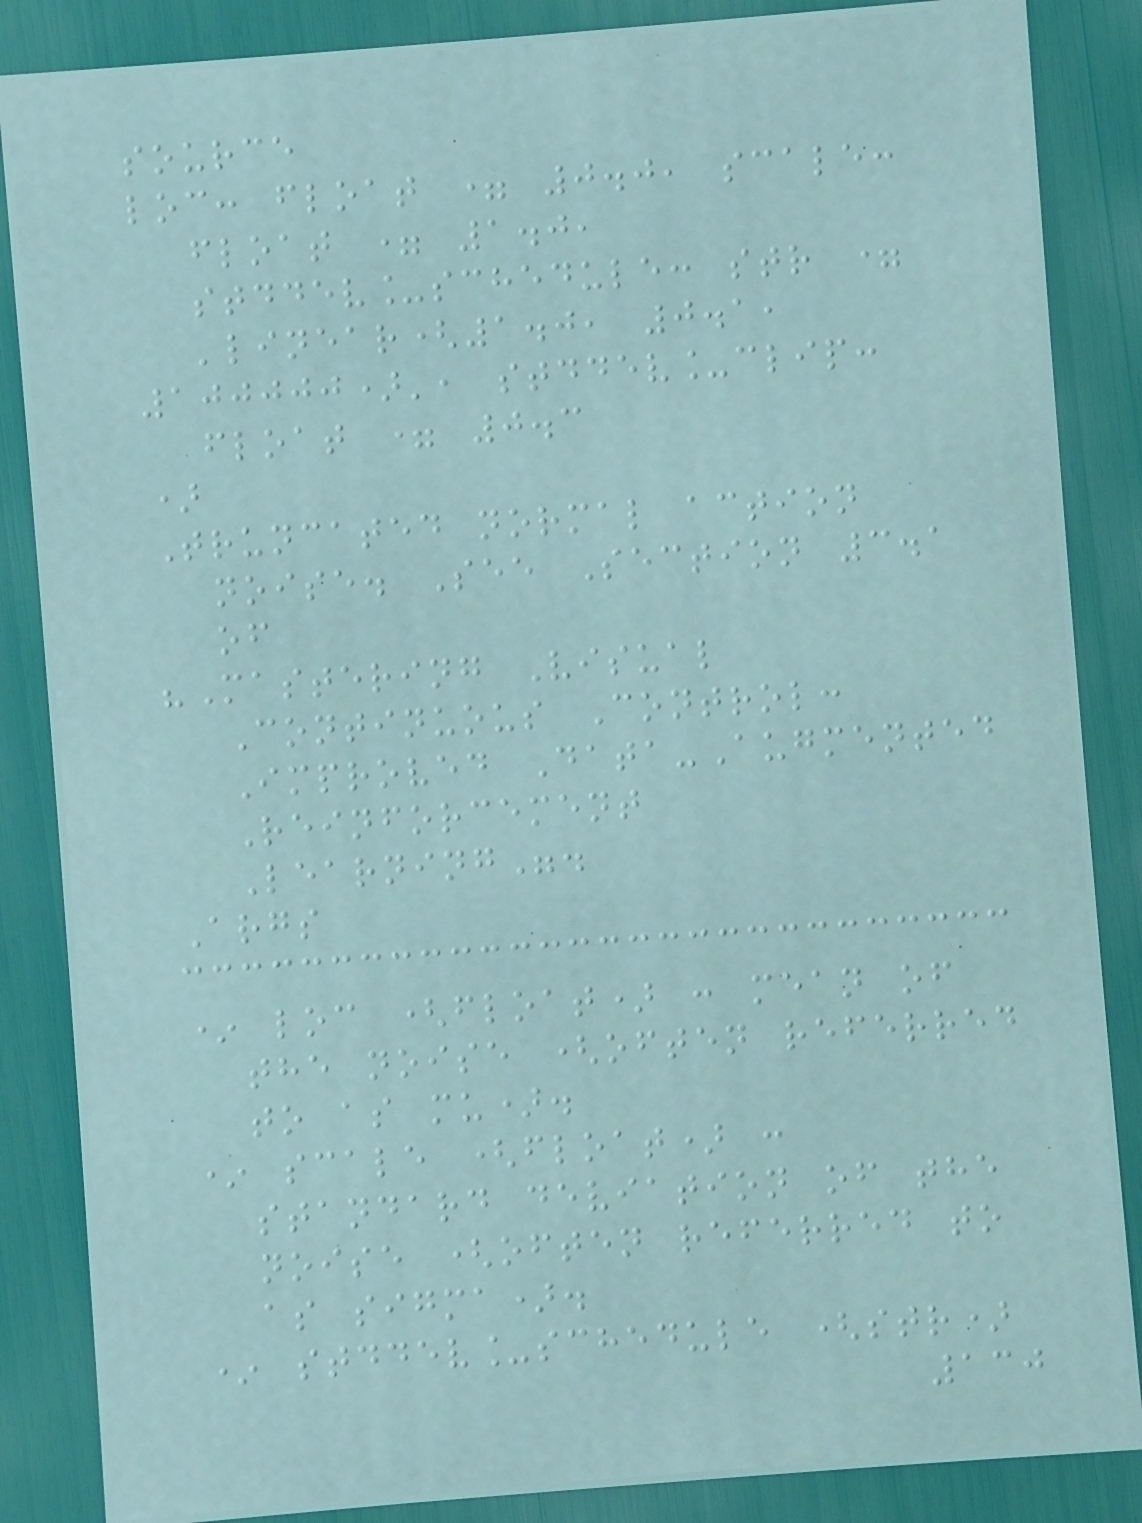source
loc: float = 0.0, scale:
float = 1.0,
stddev_schedule: str =
'linear(1.0, 0.1,
100000)', stddev_clip:
float = 0.3
)
Truncated normal action
noise. See Section 3.1
of
"Mastering Visual
Continuous Control:
Improved Data-Augmented
Reinforcement
Learning".
Args
* loc (float) : mean of
the noise (often referred
to as mu).
* scale (float) :
standard deviation of the
noise (often referred to
as sigma).
* stddev_schedule (str)
130
